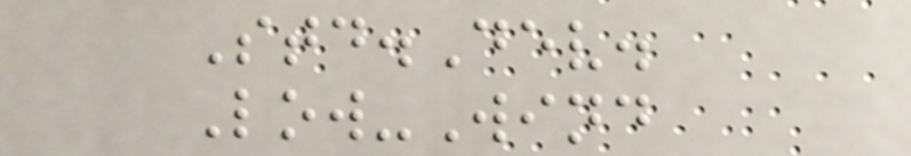Std.Dev.
Low-Wind
